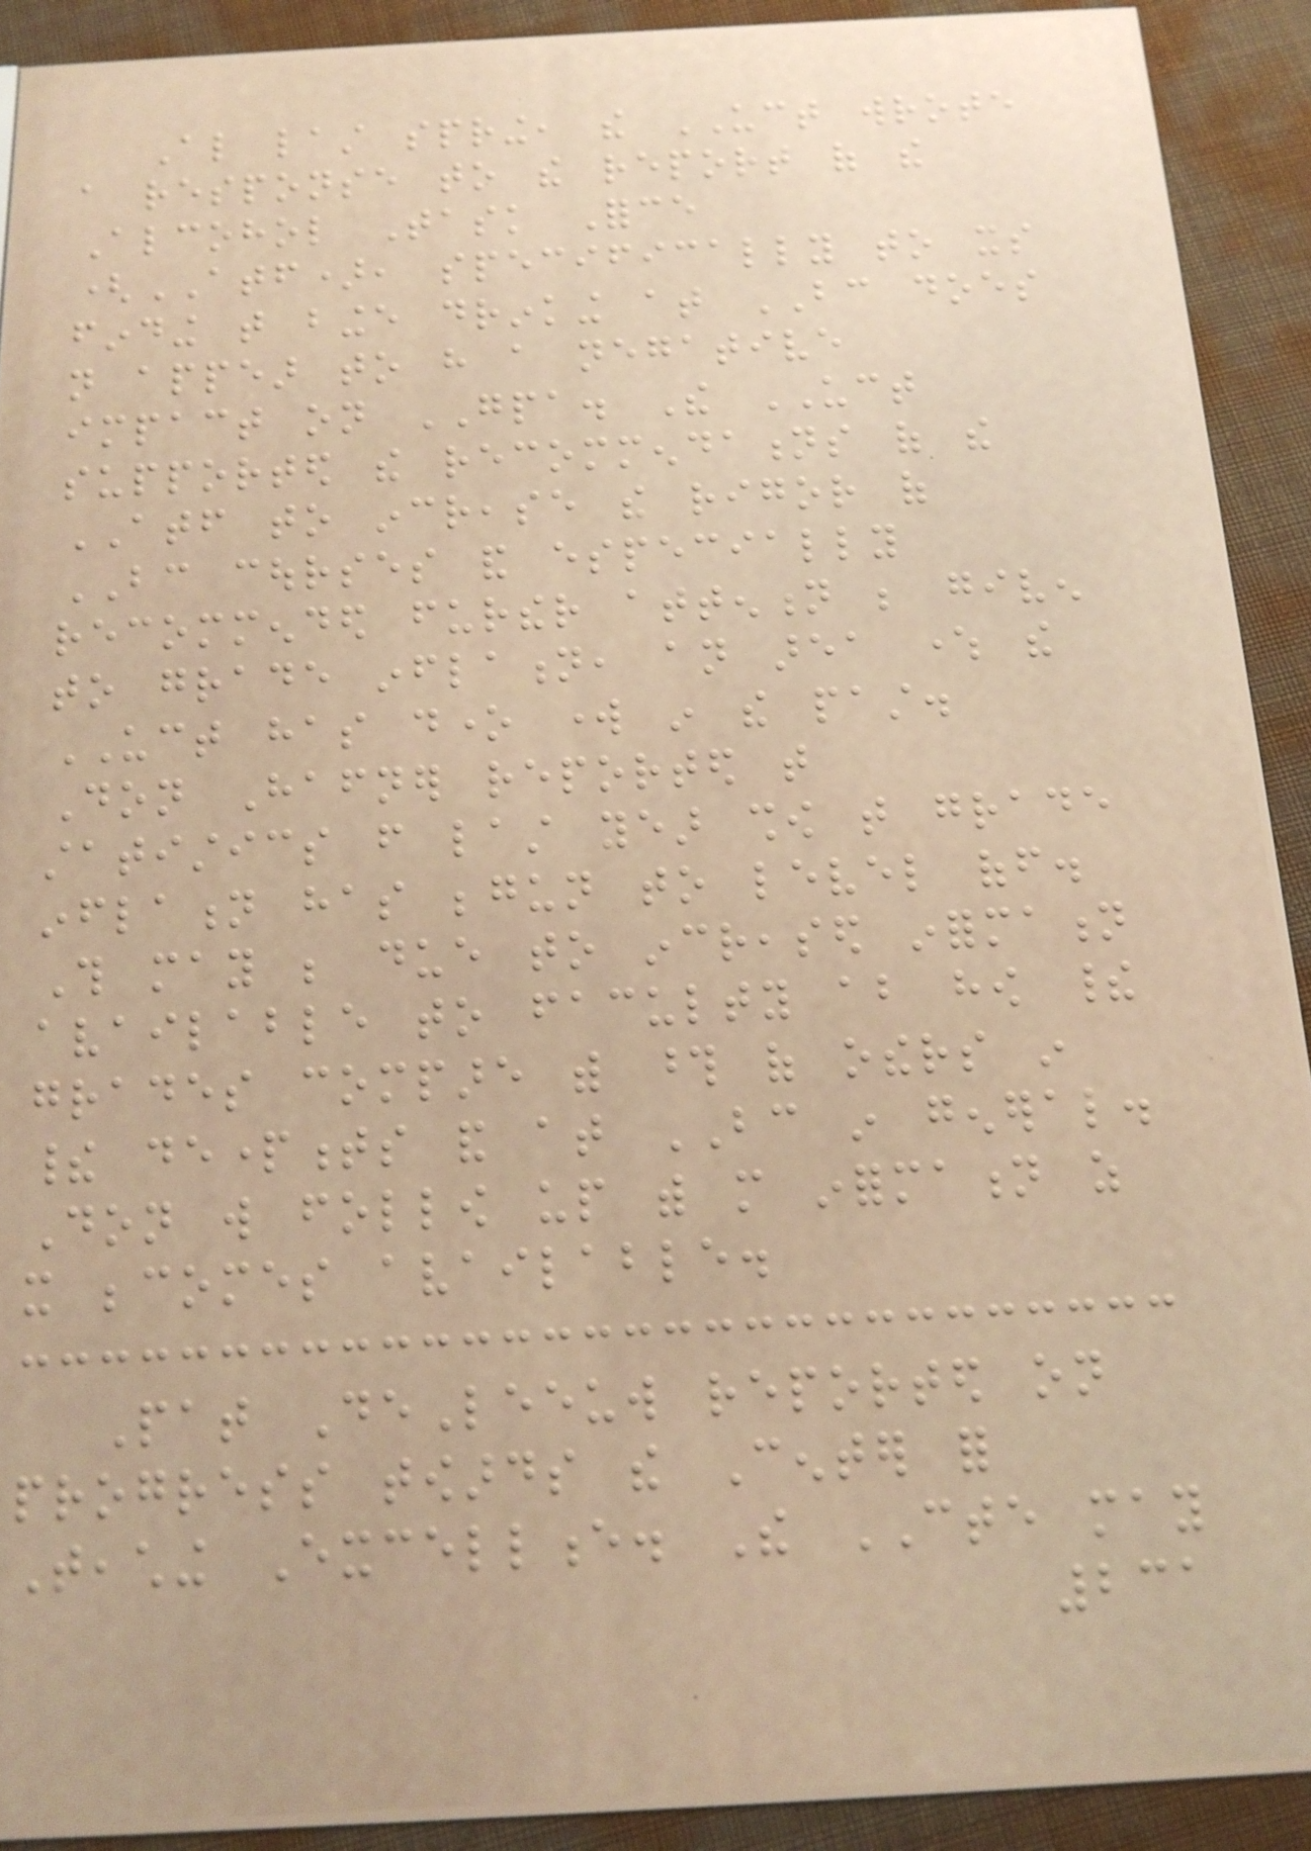Also last spring, the UCT wrote
a response to the report of the
Alcohol Task Force
(ATF), specifically to its
finding that binge drinking at BC does
not appear to have a negative
impact on GPA. The UCT
supported the recommendations of the
ATF to increase the rigor of
BC courses and especially
recommended further attention be given
to grade inflation, an area where the
UCT has done work in the past.
Don Hafner reported that
statistics from last year show that grade
inflation has begun to level off.
This may be due to increased information
available to faculty about how their
grades compare with those of others in
their departments and at BC in general.
Don will follow up with more information as
it becomes available.
Pat DeLeeuw reported on
progress towards the Center for
Teaching Excellence. The CTE may
231
